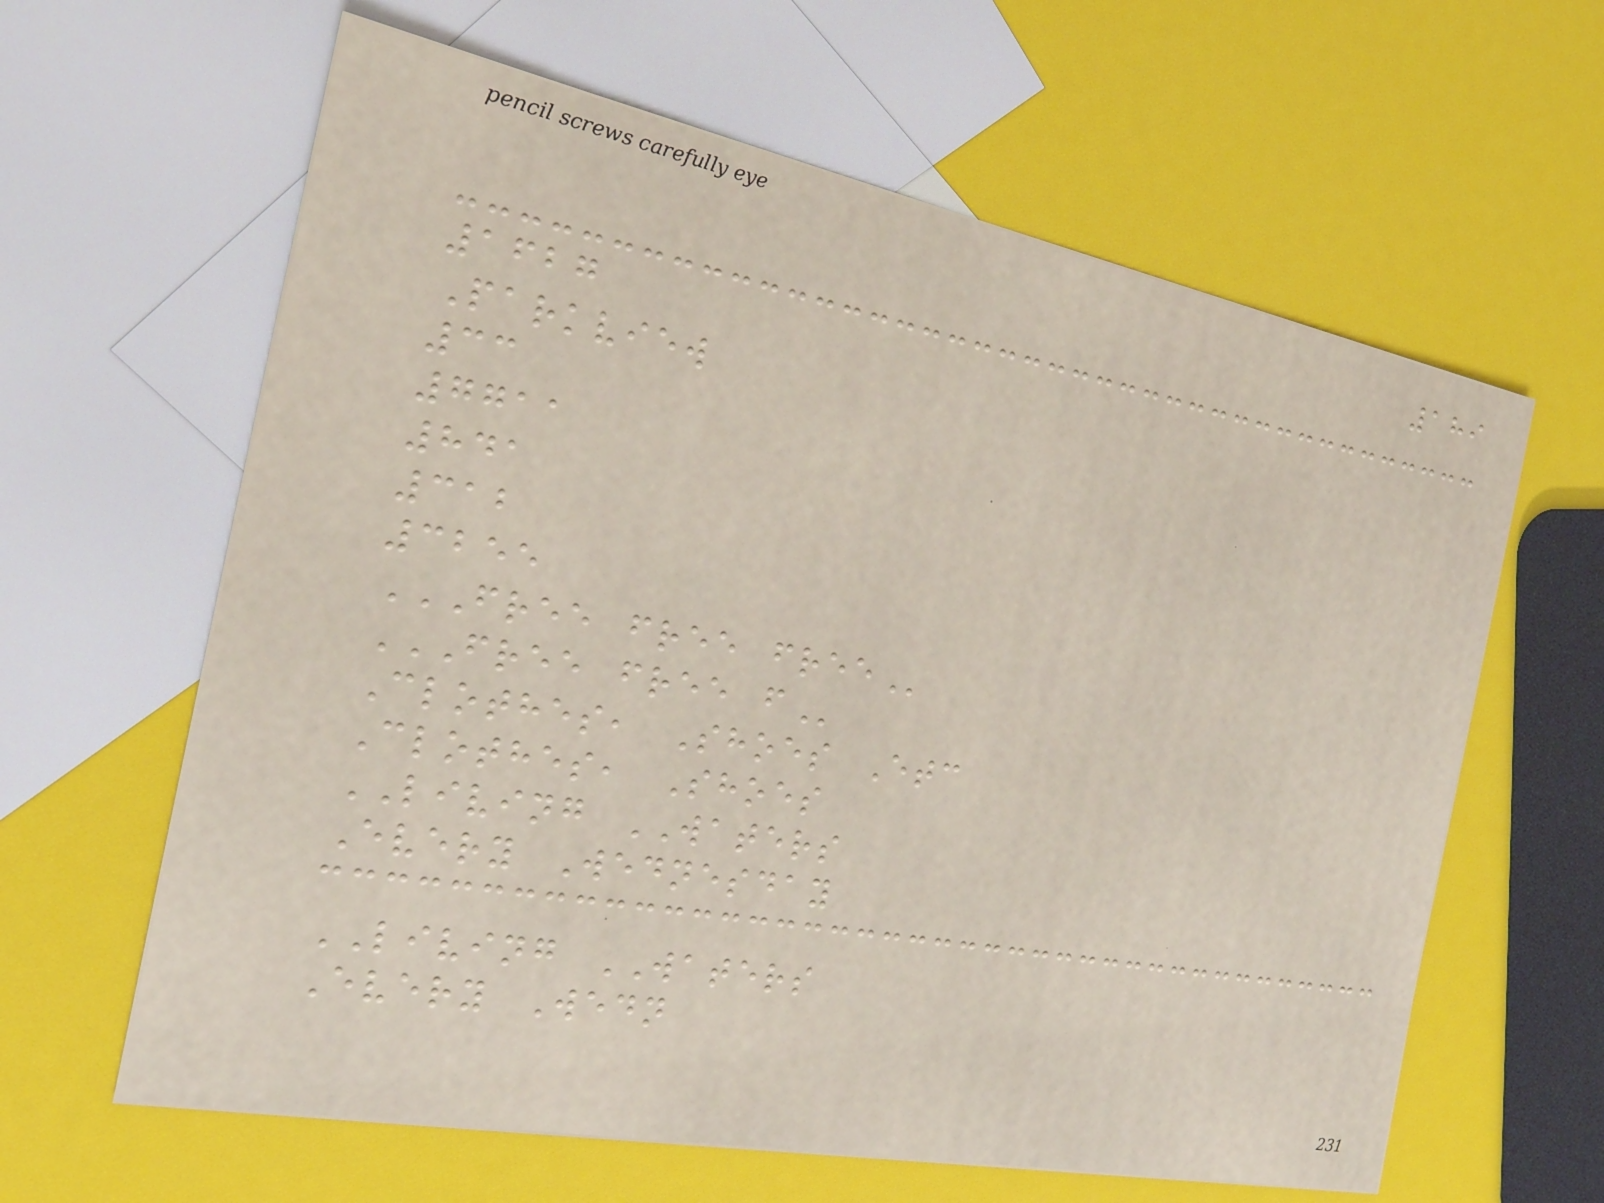189
1627
Parkview
33
7711
841
312
3255
FREE FREE FREE
FREE FREE F
Clothes, Shoes Etc
Clothes, Shoes
LIVING WATERS
Every Wednesday
LIVING WATERS
Every Wedn
